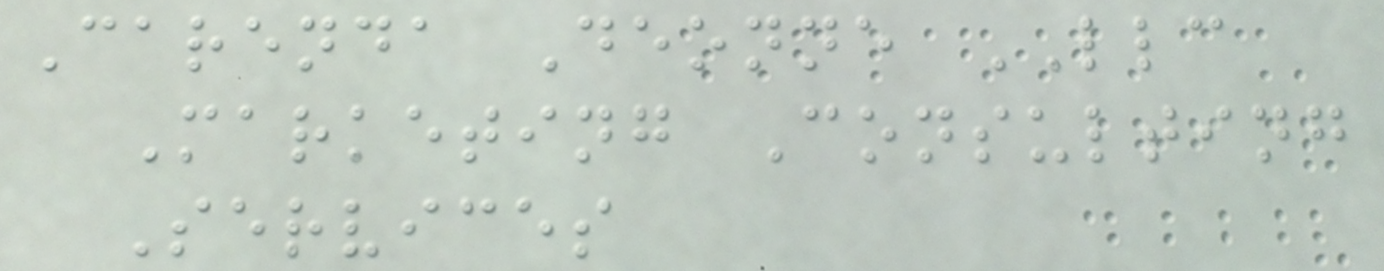Carenda Deonne LLC
Marketing Consulting
Services
